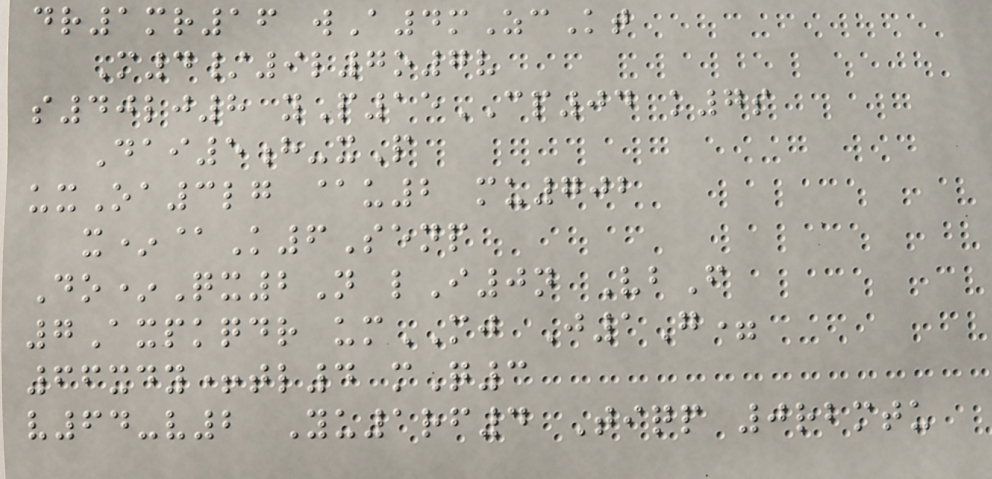dr1mr16 wA4mZcKt
M4/9l7o7v
s40lj8 yP15CP04 k7s
Dai5h-xP
uxOa3lg @u2 mu702
x*@K6Senp
Do*Qx2N lI0n VbF
7Axpkqdr umMJ J1G=
66xdy+tl4 mQ3
v64-v2 Yu1rf4 Tiqp 0rbmtu
